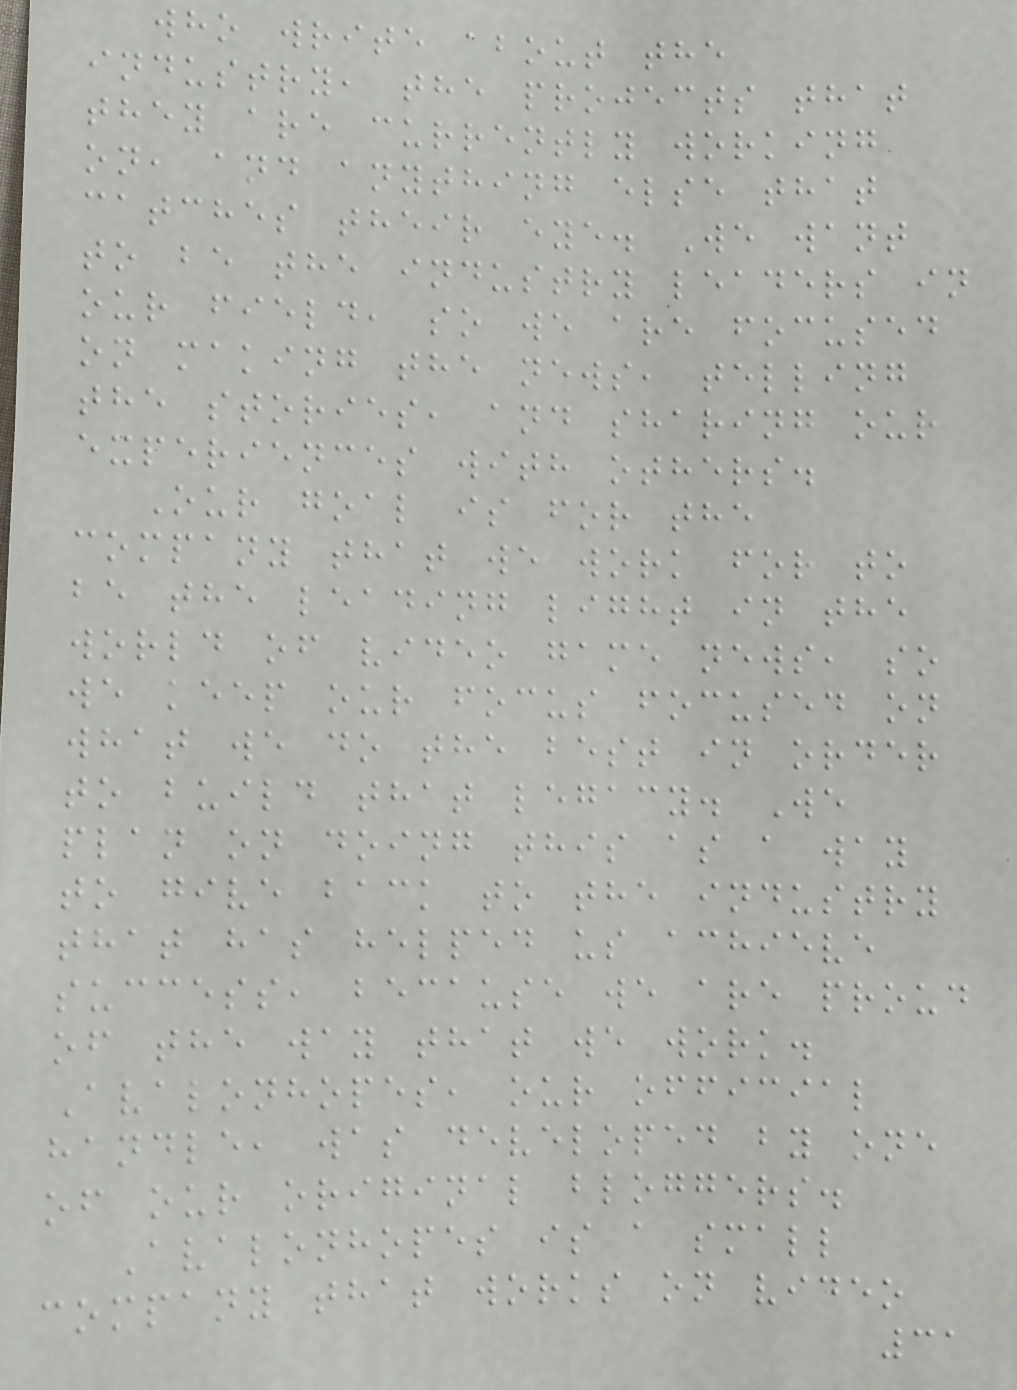who write about the
industry, the projects that
they are currently working
on, and anything else that
catches their eye. We want
to be the industry leaders in
our field, so we are focused
on making the news, telling
the stories, and sharing our
experiences with others.
Our goal is for the
company that we work for to
be the leading light in the
world of video game news, so
we keep our focus focused on
what we do the best in order
to build that legacy. We
plan on doing this as a way
to give back to the industry
that has helped us achieve
success, because we are proud
of the way that we work.
Avalonhopes, our official
handle, was developed by one
of our original bloggers.
Avalonhopes is a small
company that works on video
31
